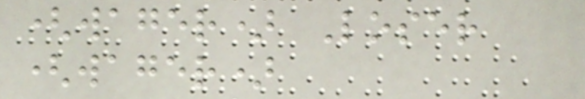(wager) Loser
(wager)
